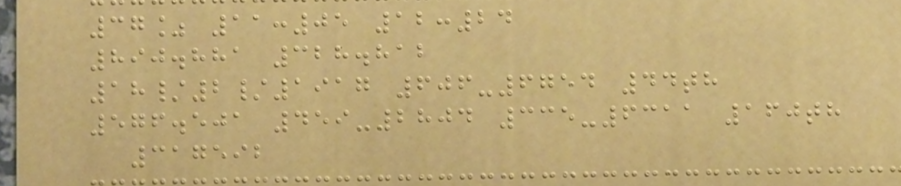37% 11:05 12:24
890.881 328.812
18/2/1917 606-6754 44th
576.501 459-2804 335-6311 160th
317592
